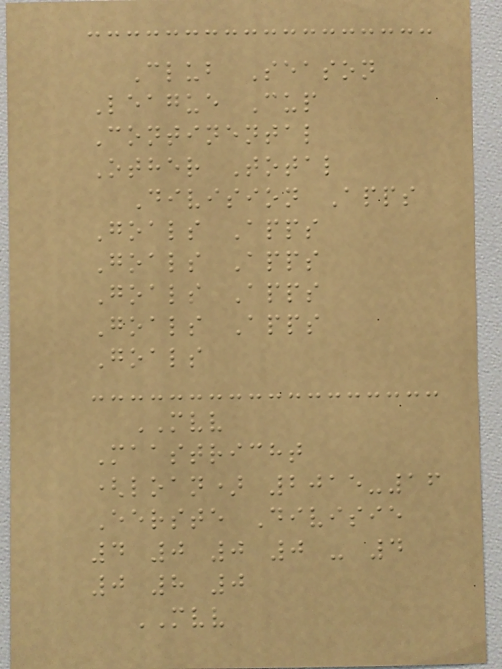Club Season
League Cup
Continental
Other Total
Division Apps
Goals Apps
Goals Apps
Goals Apps
Goals Apps
Goals
MVV
Maastricht
(loan) 2015-16
Eerste Divisie
4 0 0 0 - 4
0 8 0
MVV
